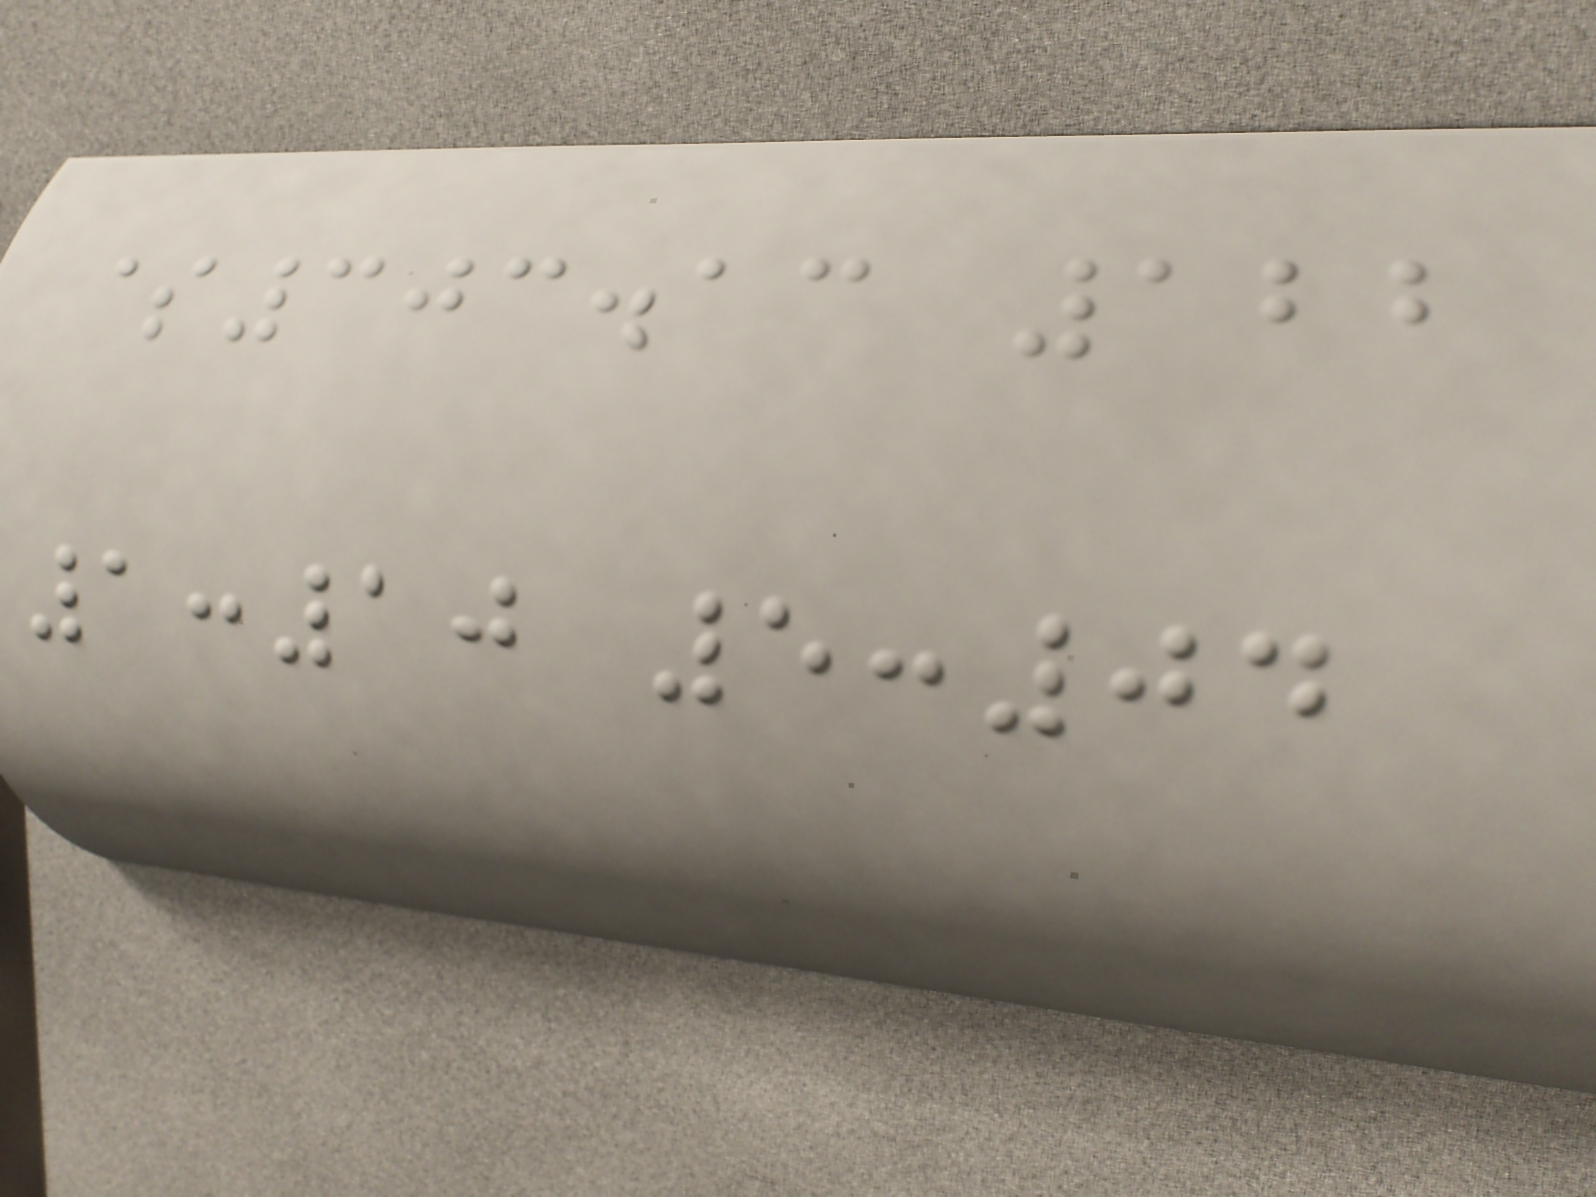$303.13 122
1:10 5:04
